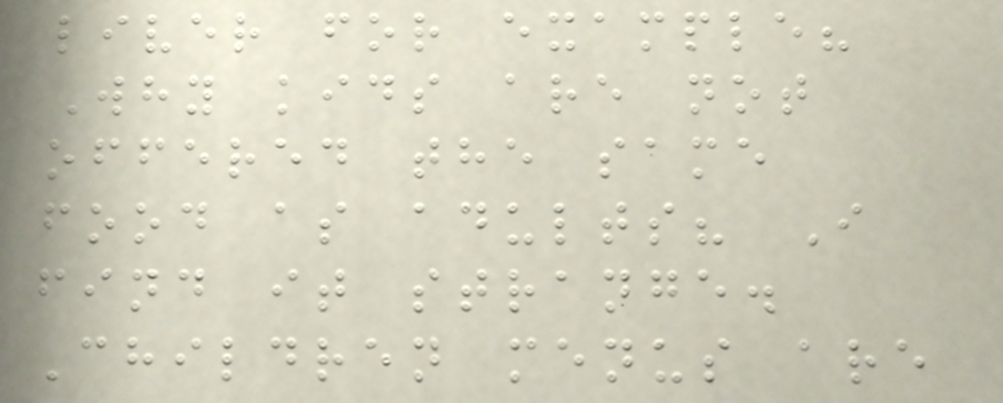liver for example?
Why kids are not
offered the same
food as adults? I
find it strange.
Children menus are
